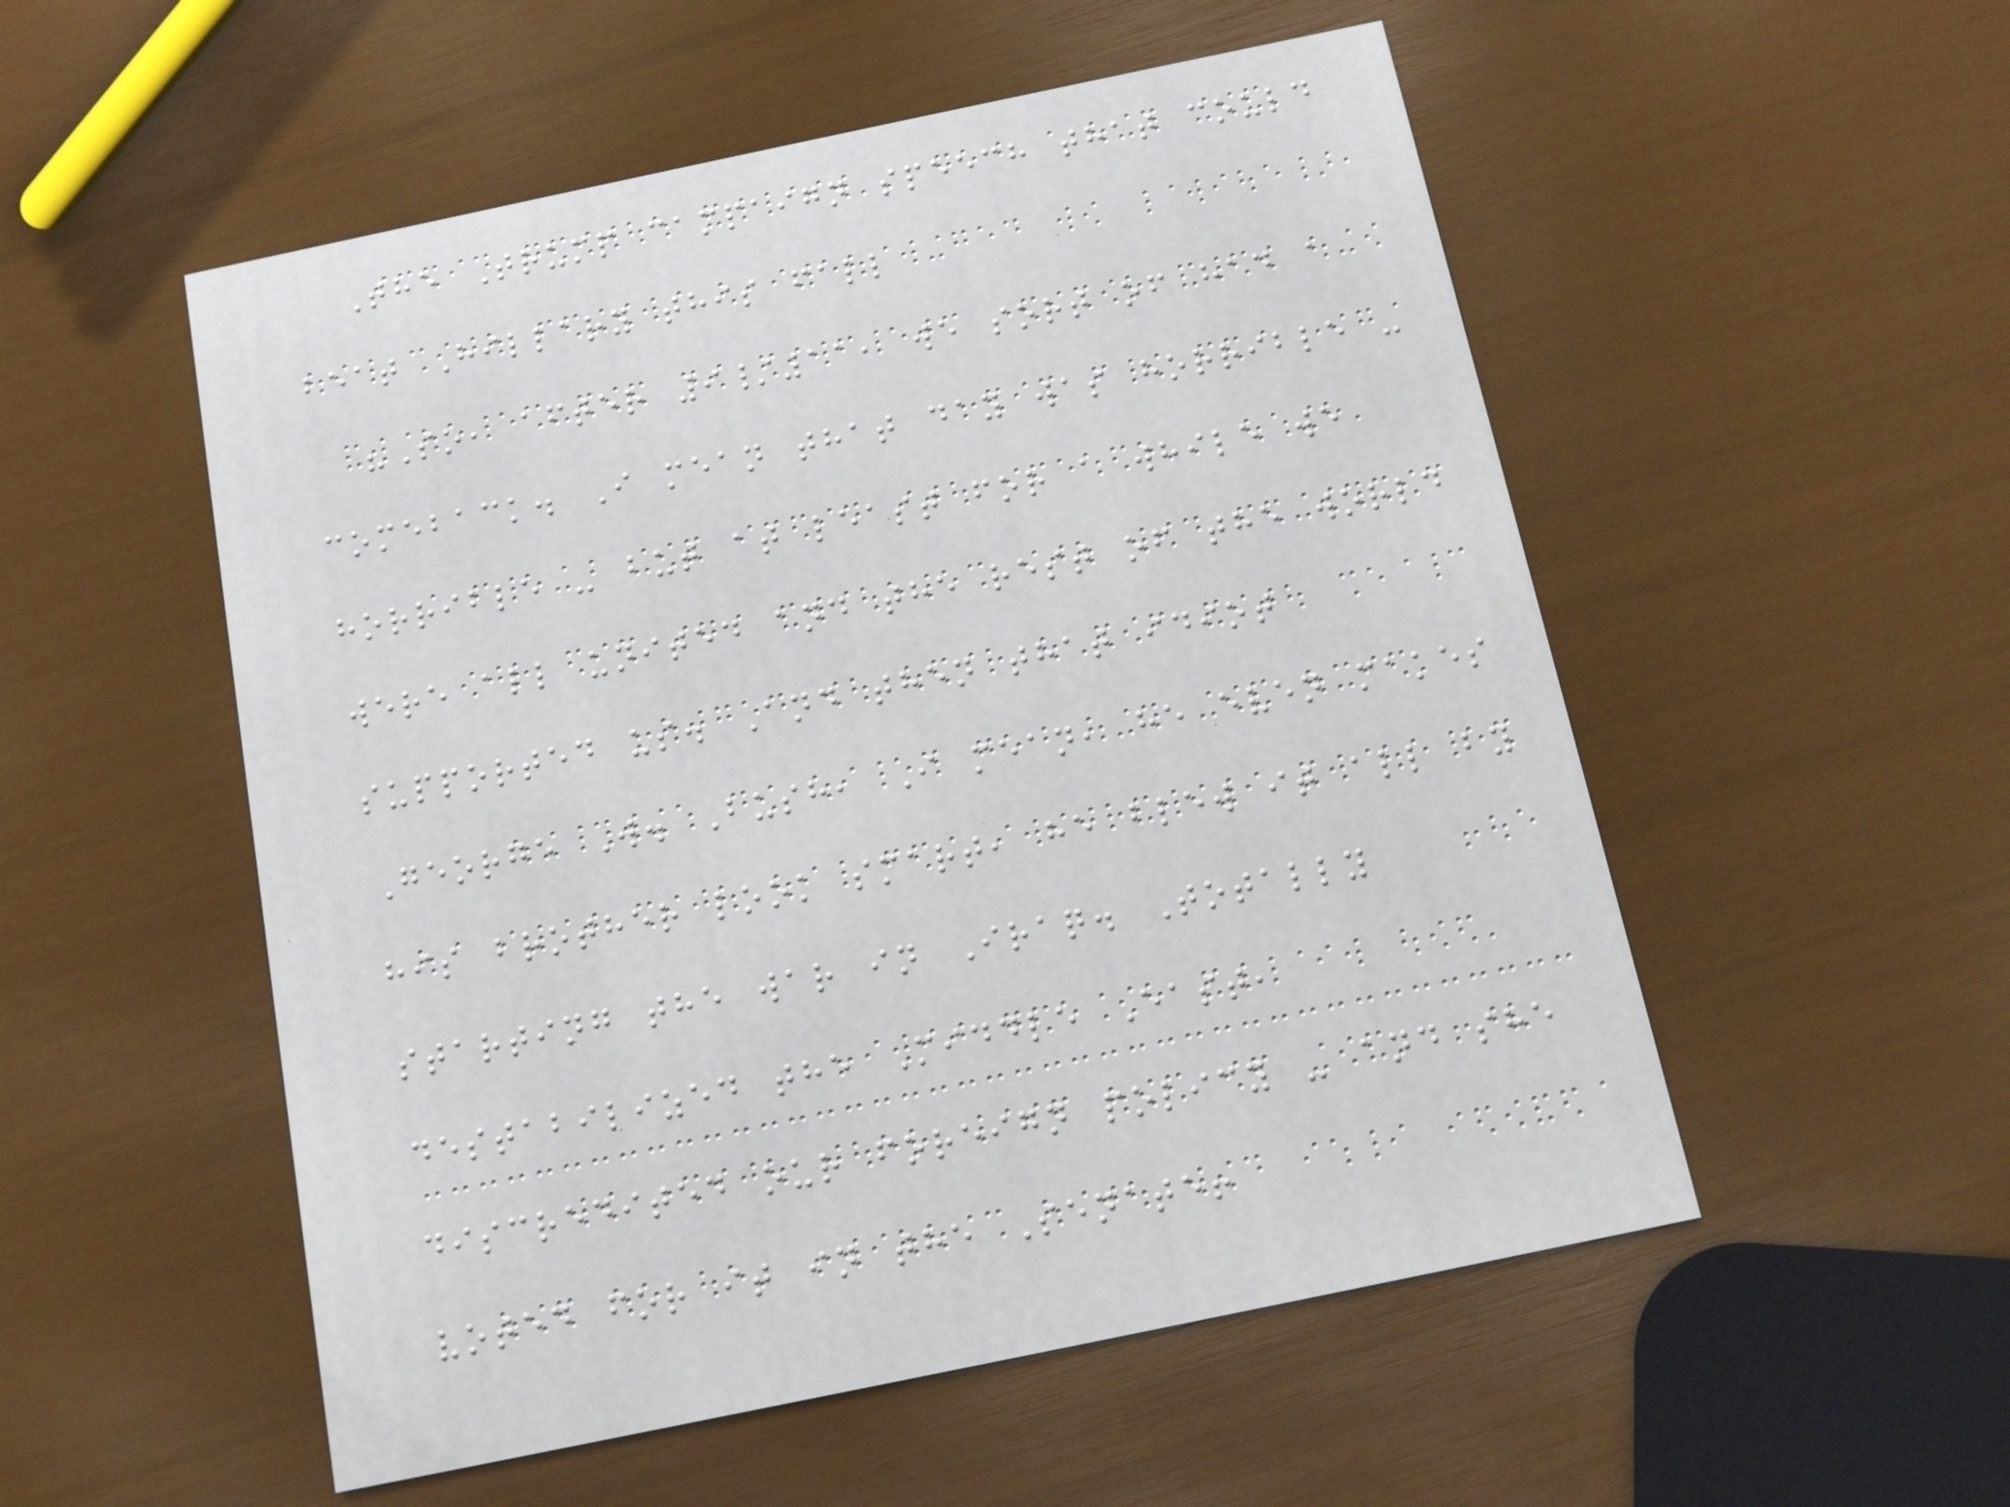The Trump campaign speech that could
beat Hillary this fall
"So, after 9/11, we sort of had a
comeback. I mean that day was horrible -
horrible - but at least for a while we
were all united and the rest of the world
supported us. And then that idiot
George W. Bush, I mean, he even makes
his brother look smart, he blew it all by
starting the war in Iraq. Totally
destabilized the Middle East,
discredited our foreign policy - and she
voted for it in the Senate!
